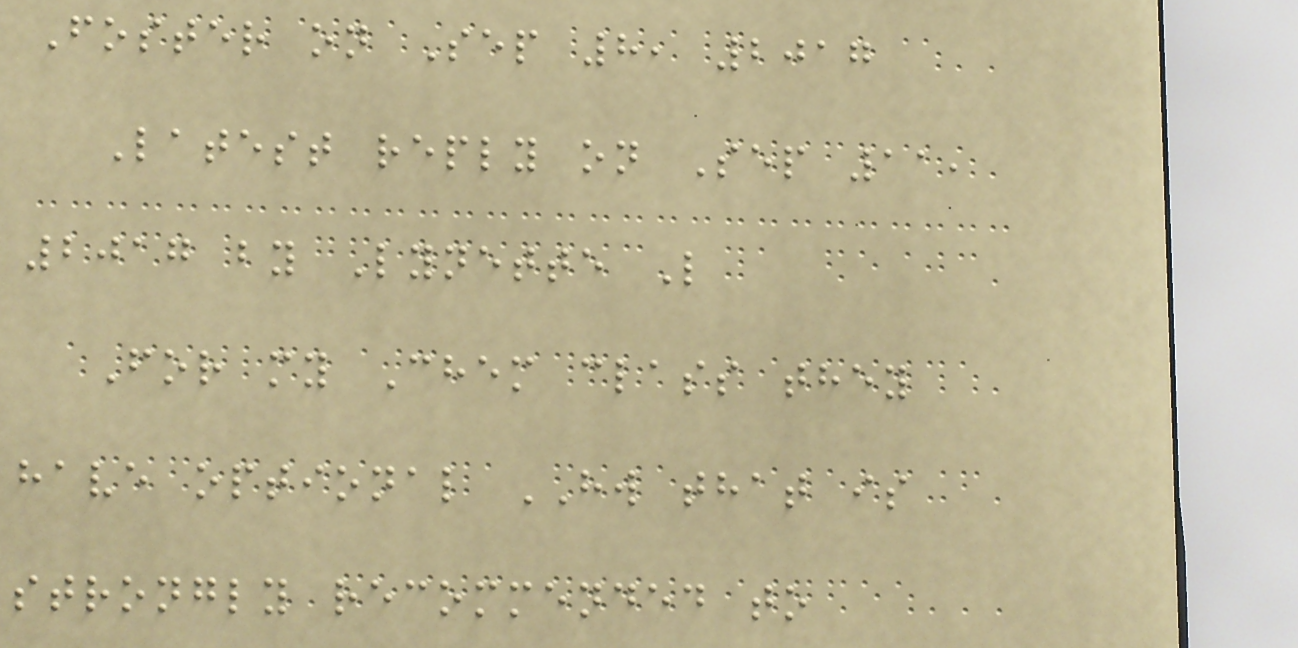Foster on Sep 8, 2017
Latest reply on Sep 11,
2017 by Lynette L
For my Chem class they
have optional HW that is
strongly recommended to
